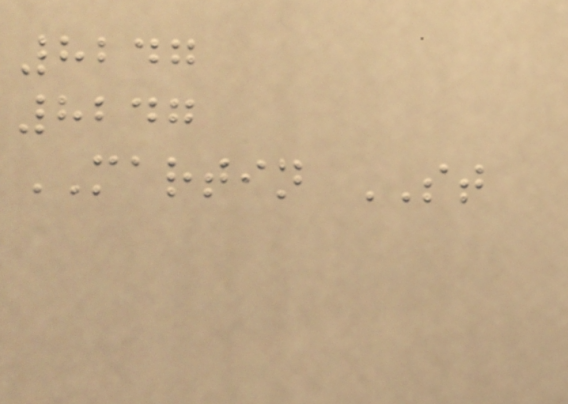8247
8247
MARTIN ST
